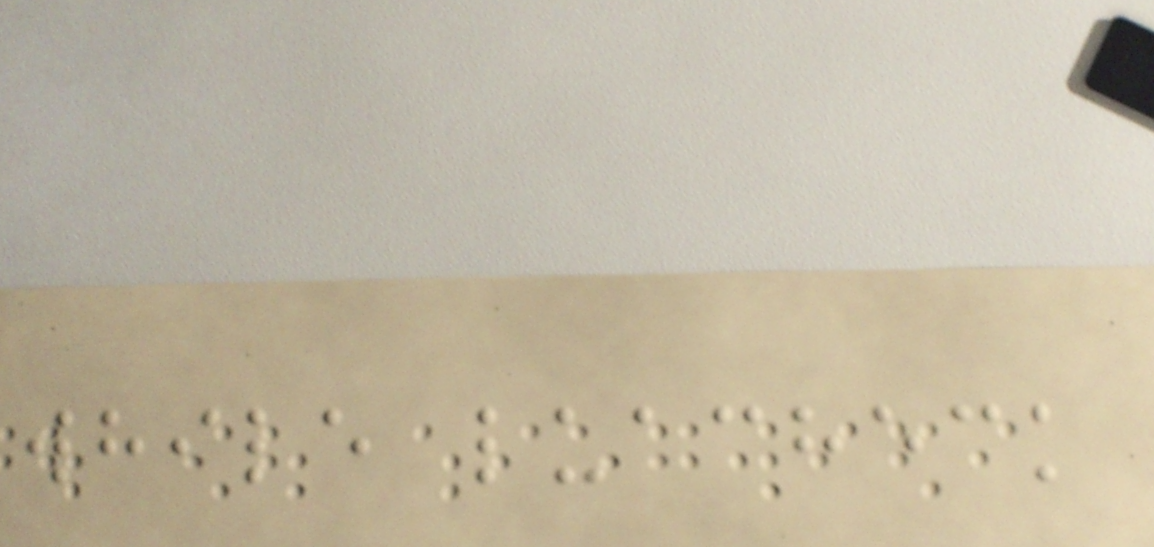while luacheck
